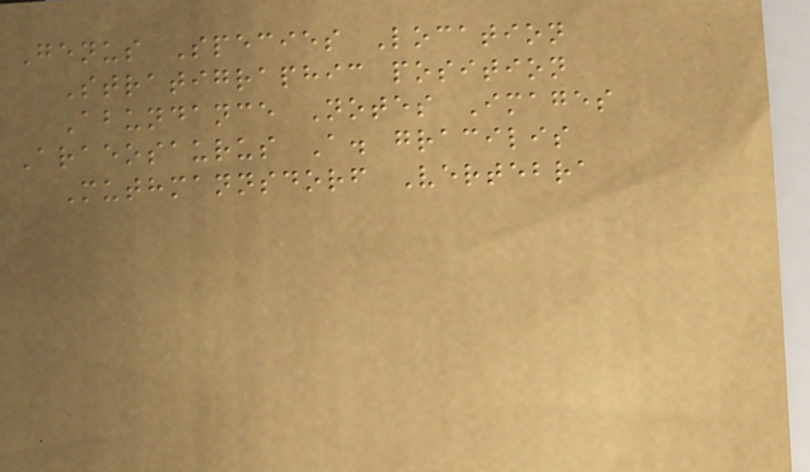Genus Species Location
Stratigraphic position
Abundance Notes Images
Araeosaurus A. gracilis
Muthmannsdorf Vertebra
